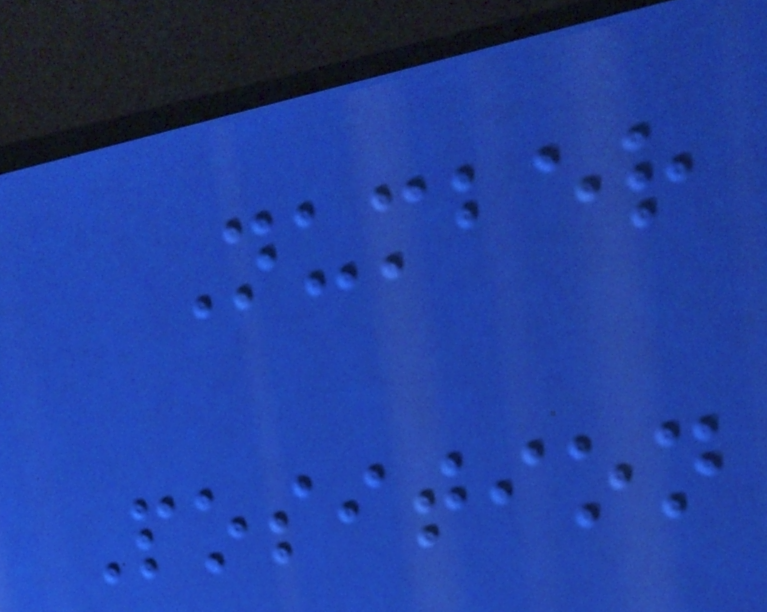Number
Position
